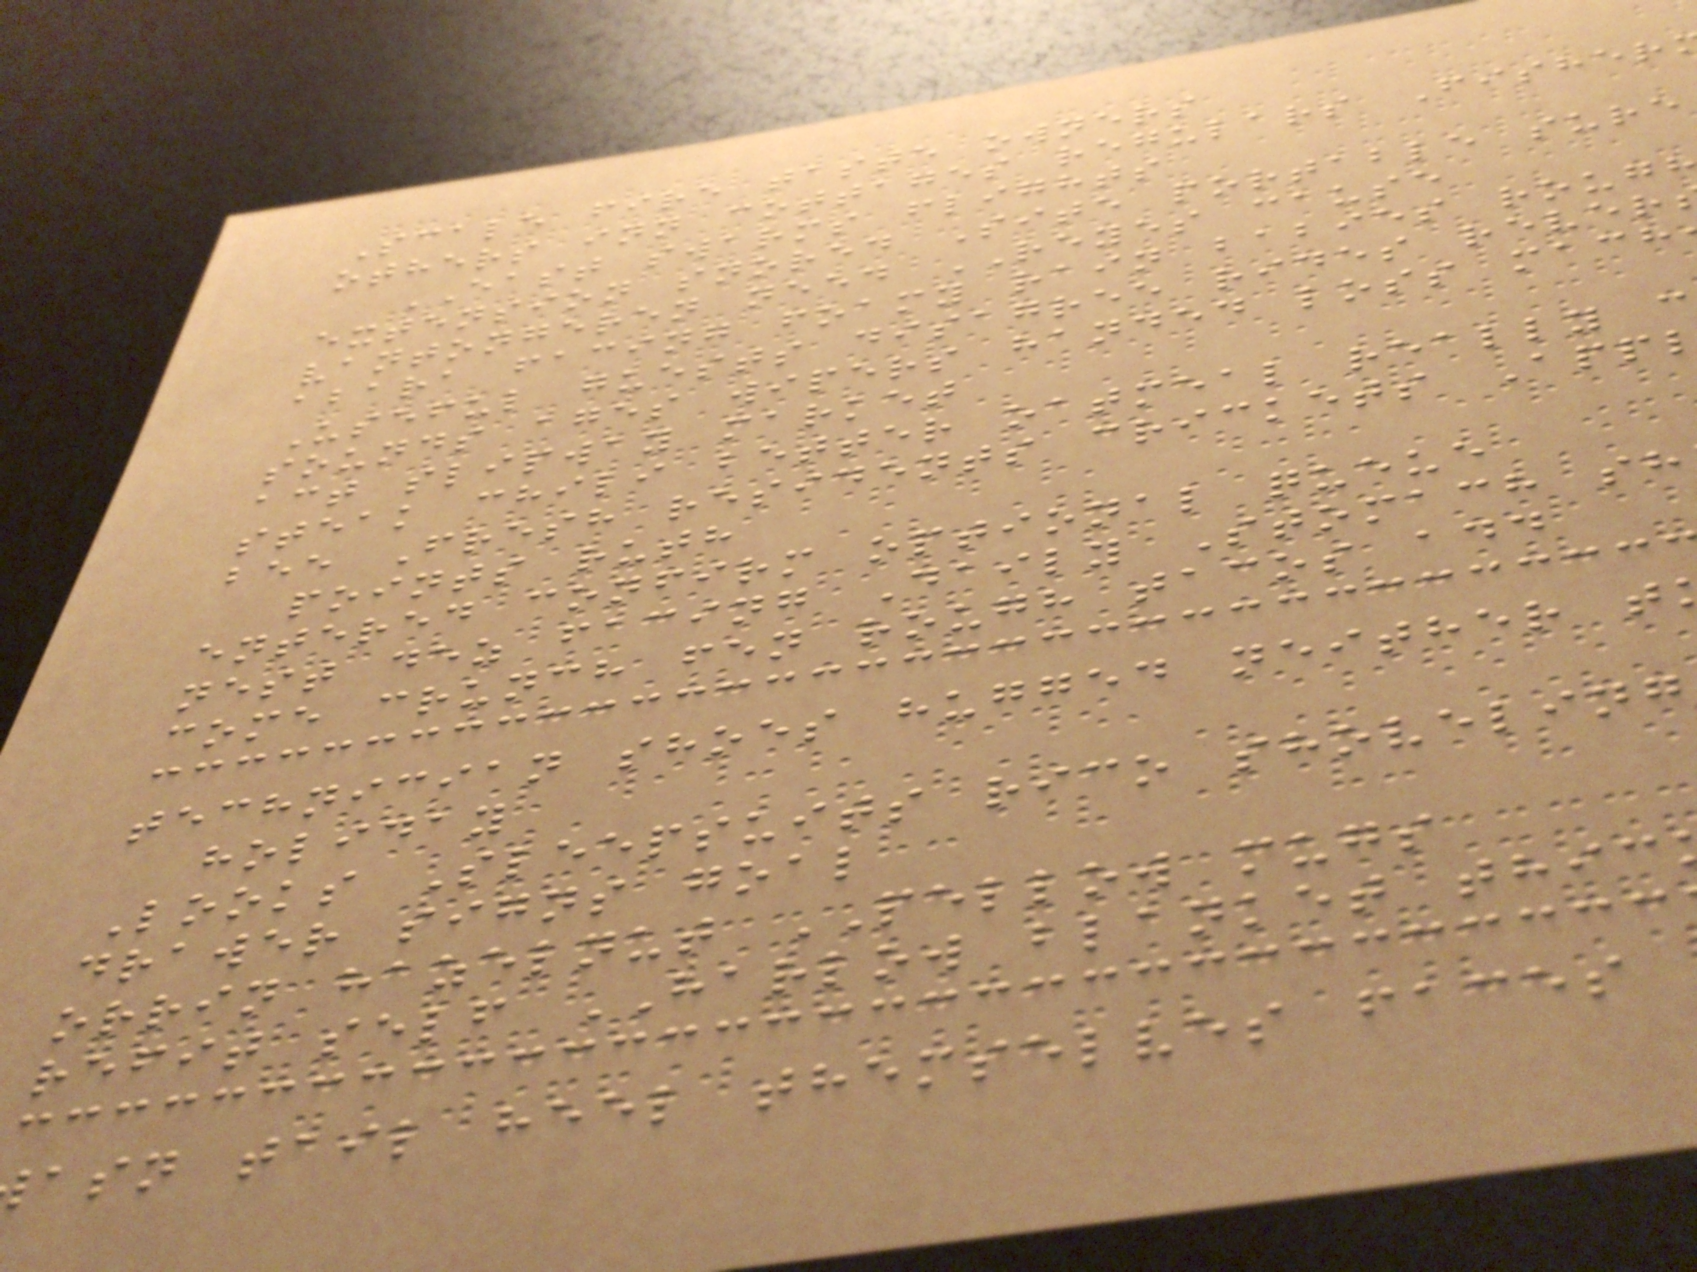Scale fire taste owners
others inn cottages regulars Fisher
EAST swarms flights
extension snored Site portable sure
vantongeren need REYES cause
abara facing foamy rain babies roug
Useful guests disagree rides rever
sounds ages wipers handed loss mach
act slipway market
steak chili better oatmeal really c
bee Fresh residents crickets App
points ruth
entered confirm optional queue
nest dez facing Daily Stomach sh
come crunch fen rough tacos add
technician shoes hugged neither t
holiday
Looks Sleepsuits rico shoveling
drawer signs goal
orrin hazelnut PELLOW mugs
refit self HARLOW blanket thic
asn tail heel themselves faces
